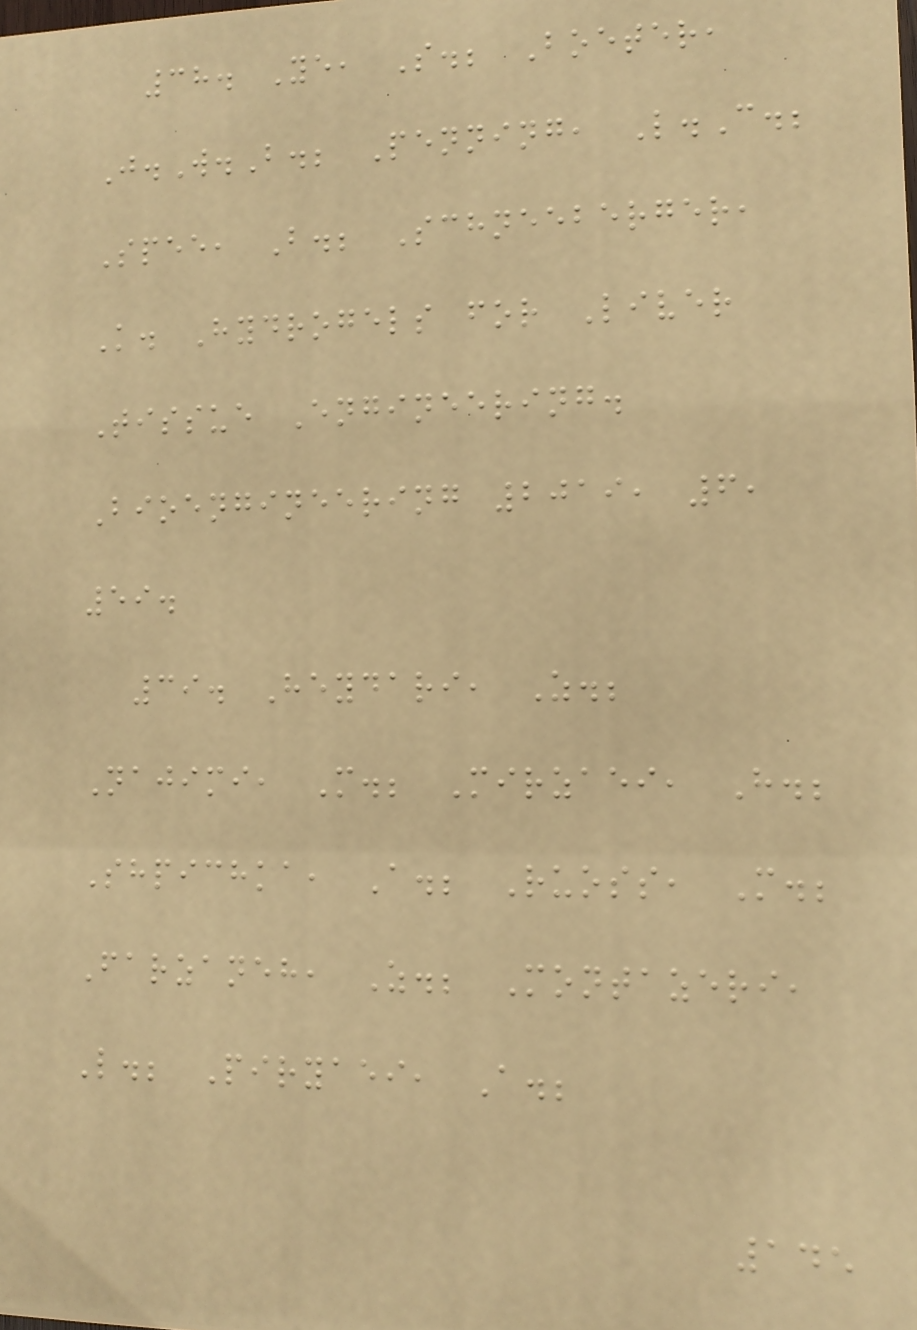38. Ye, S.; Boeter,
J.W.B.; Penning, L.C.;
Spee, B.; Schneeberger,
K. Hydrogels for Liver
Tissue Engineering.
Bioengineering 2019, 6,
59.
39. Heydari, Z.;
Najimi, M.; Mirzaei, H.;
Shpichka, A.; Ruoss, M.;
Farzaneh, Z.; Montazeri,
L.; Piryaei, A.;
145
